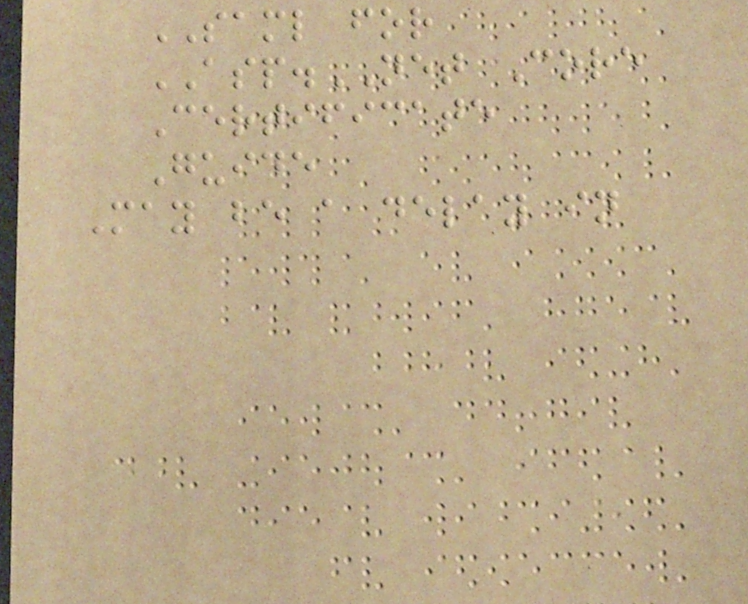SAML for
ASP.NET Core
Certificate
Guide
May be a delay in
